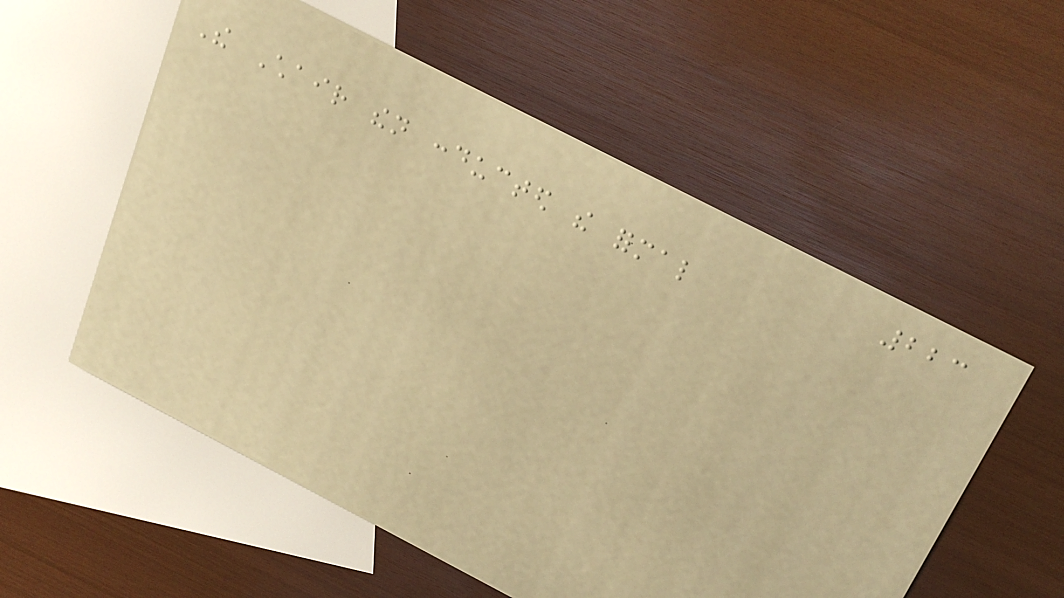223
The Chair then conducted the formal
